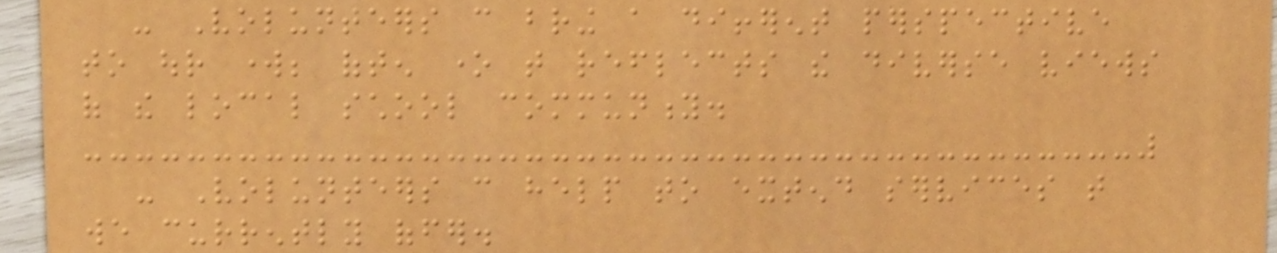- Volunteers can bring a different perspective
to our work; often one that reflects the diverse views
of the local school community.
- Volunteers can help to extend services that
we currently offer.
